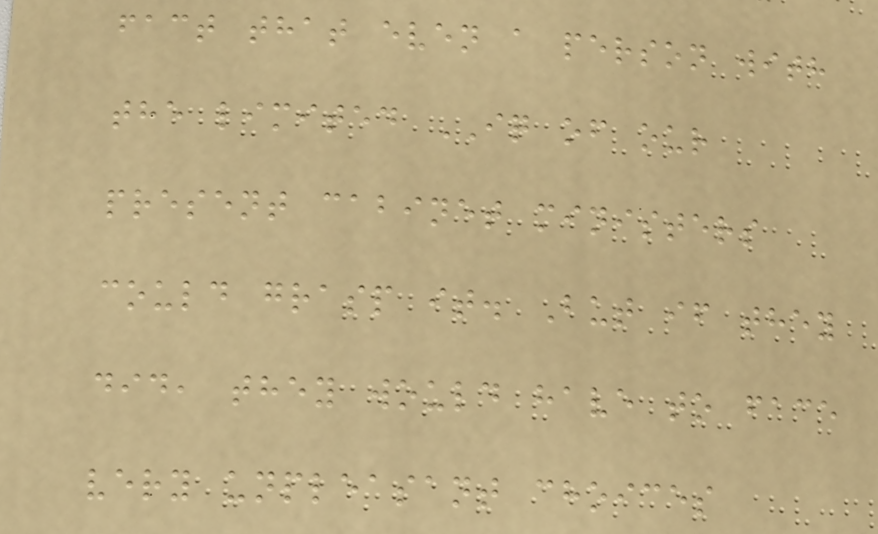fact that even a person with
the limited IQ of our
present cabinet ministers
could grasp it. But if they
did, they would have to face
very unpleasant choices
